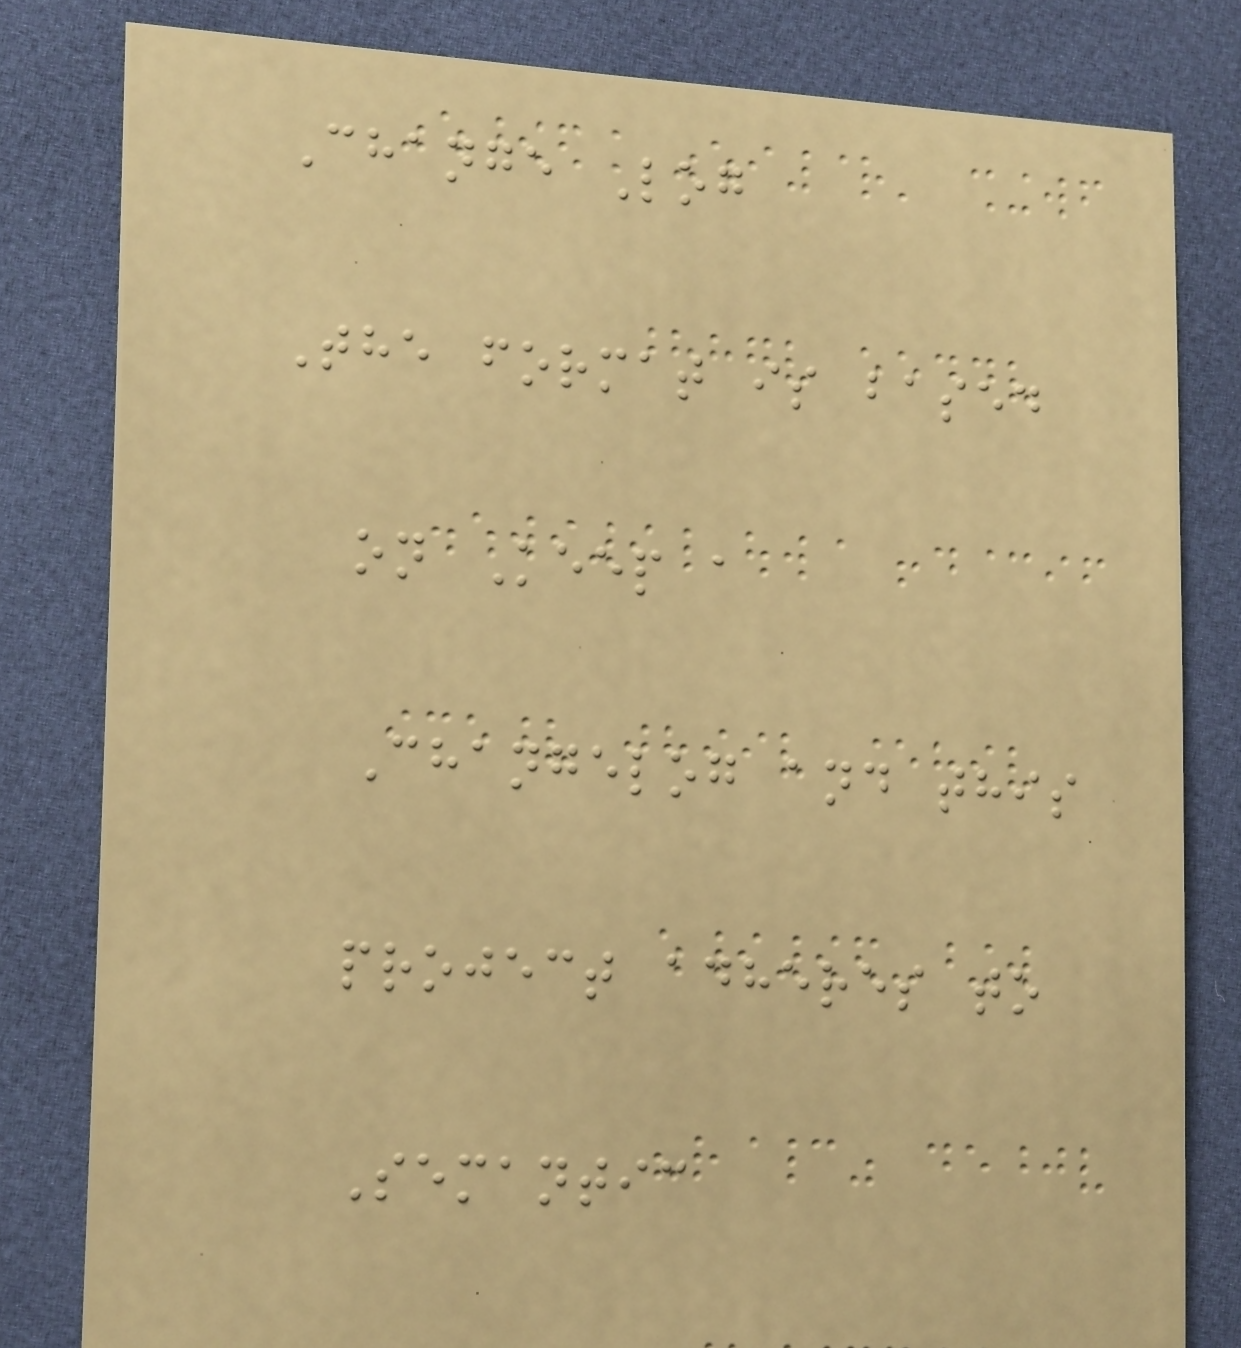Change Log
The format is based
on Keep a
Changelog and this
project adheres to
Semantic
